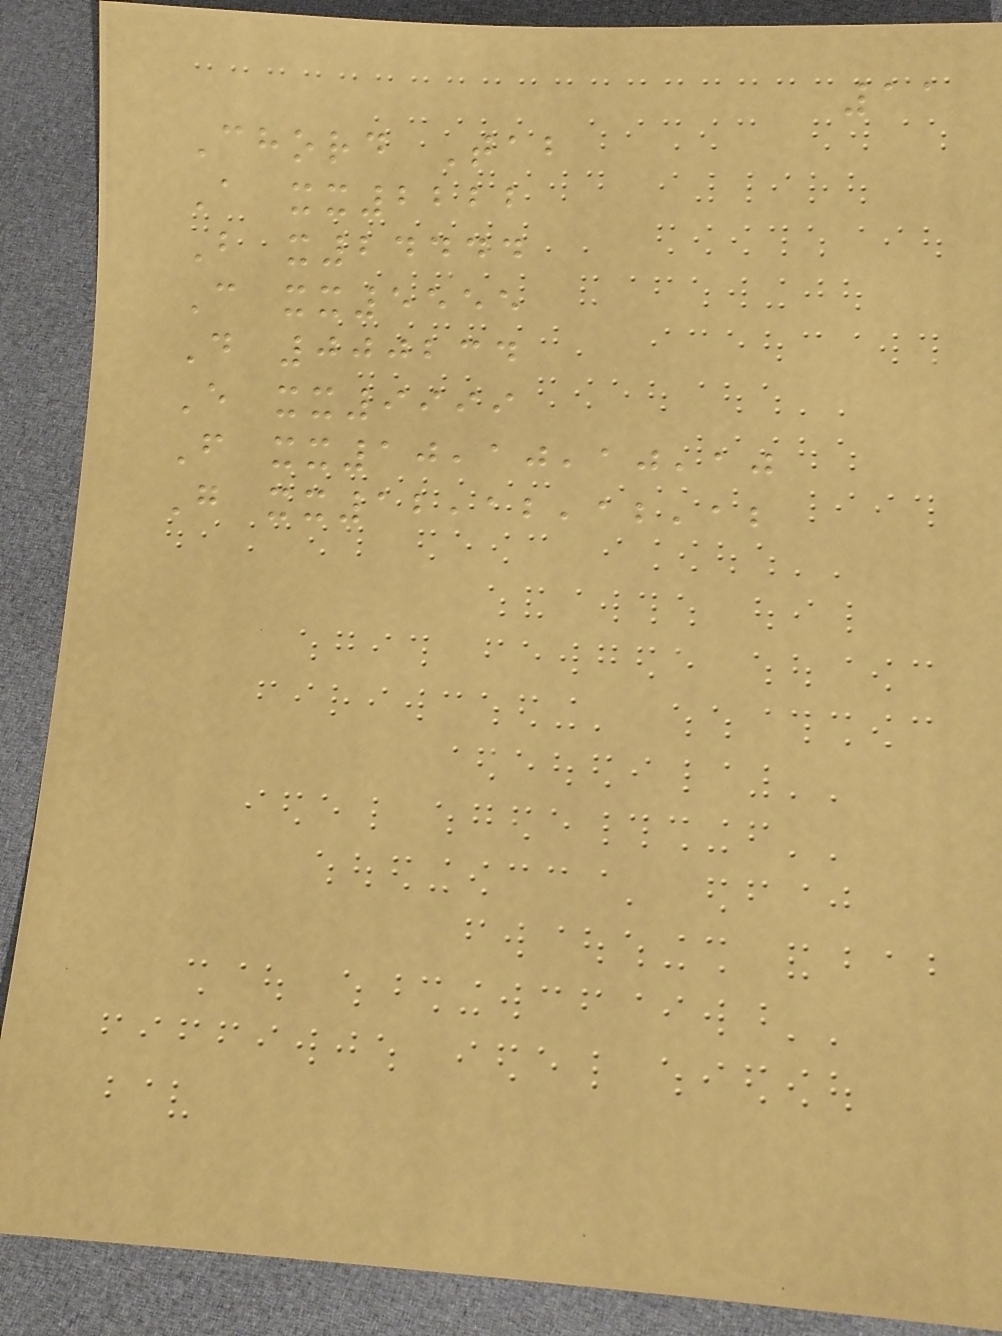11
Chord Tab
A xx2222
B x24444
C xx5555
D 000234
E xx9999
F xx10,10,10,10
G xx12,12,12,12
